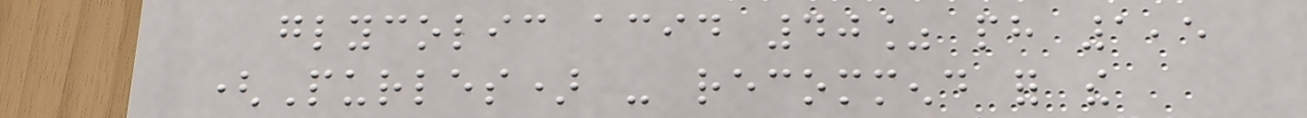glycolic acid 40% ph 1,5
(Purles) - recommend for the
